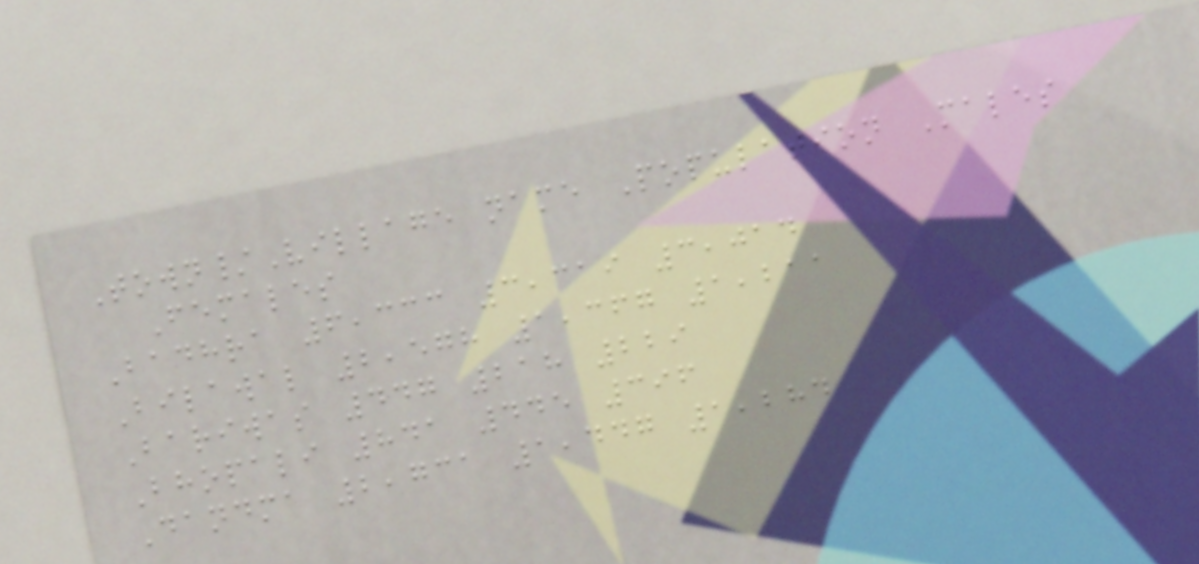Town/Village name Population Males
Females
Badhra 6,333 3,319 3,014
Bilawal 2,578 1,367 1,211
Bariwas 447 218 229
Bhopali 841 445 396
Dandma 2,731 1,447 1,284
